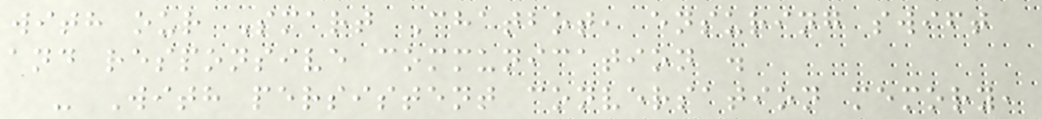with our Smart Chatbot, ensuring swift
and responsive communication .
- With persistent conversation memory,
